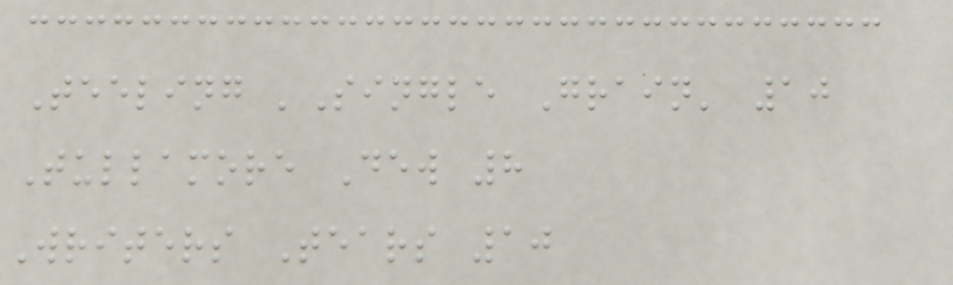Teeling 'Single Grain' 10
Tullamore Dew 8
Writers Tears 10
